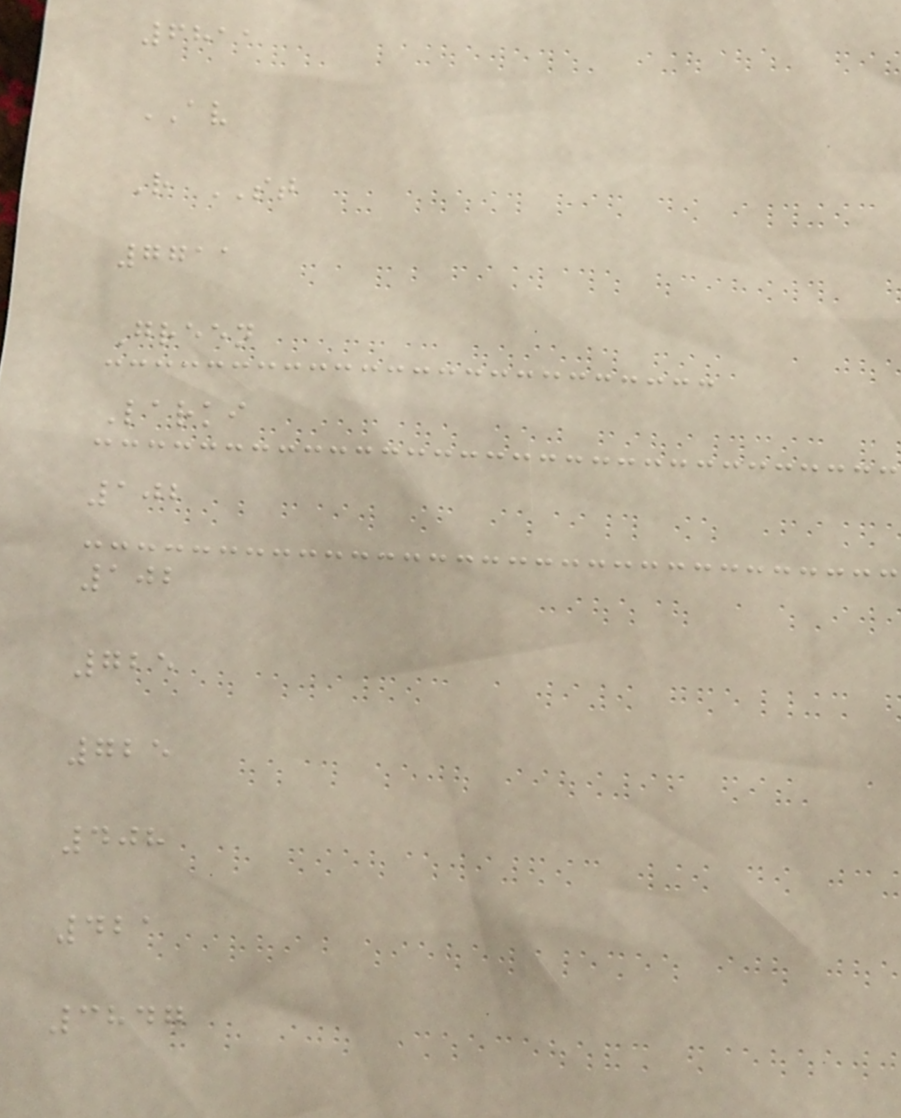6811
AV
R ST
7711
Green
Larki
102
102
725
725
408
421
3847
